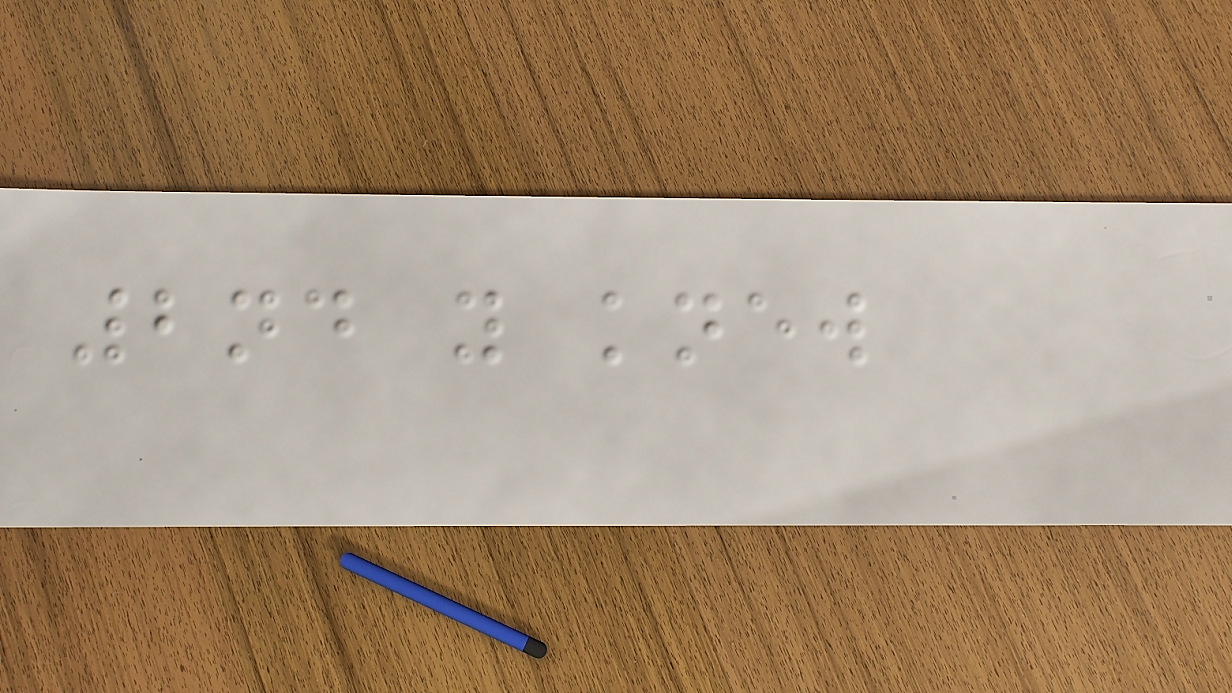2nd you knew
